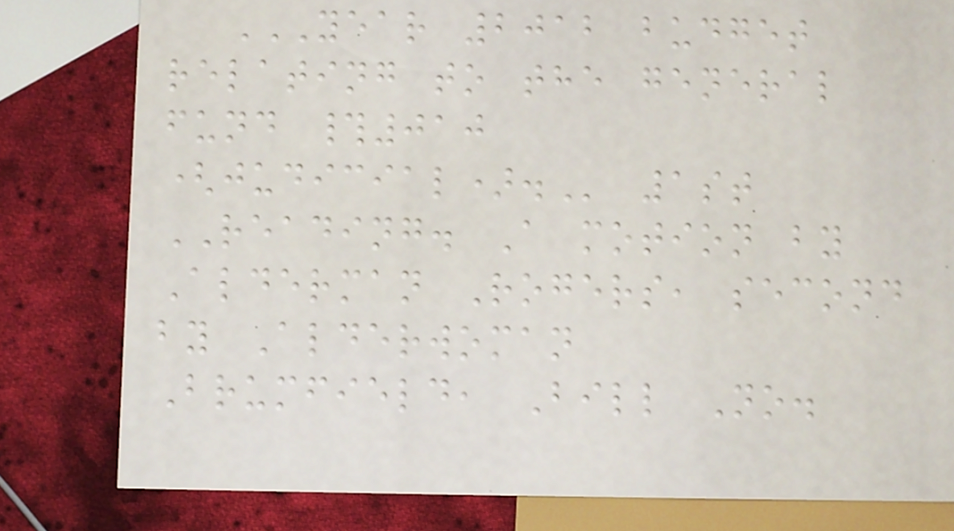YEAR 2012 BUDGET
RELATING TO THE GENERAL
FUND #010
(JUDICIAL). 1st
READING. A motion by
Alderman Rogers, second
by Alderwoman
Brumfield, Bill No.
